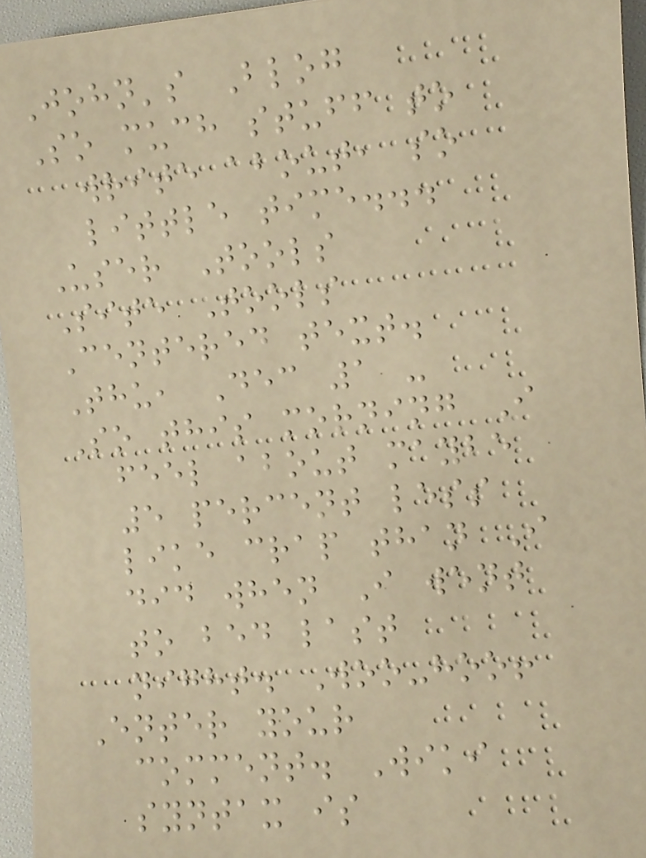John's Blog
So much stuff to
write about, so
little time...
User Tools
Site Tools
Centered text.
Thu, Dec 1 -
So this morning I
feel about maybe
5 percent less
like crap than I
did when I went
to bed last
night. Woo-hoo!
Enter your
comment. Wiki
syntax is
